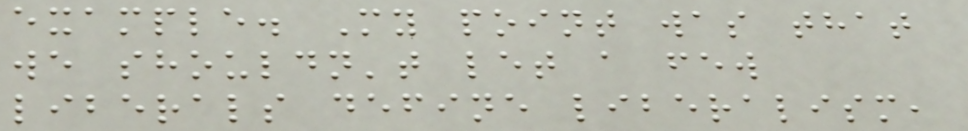example. My point was that
we shouldn't let a few
liberals define liberalism,
